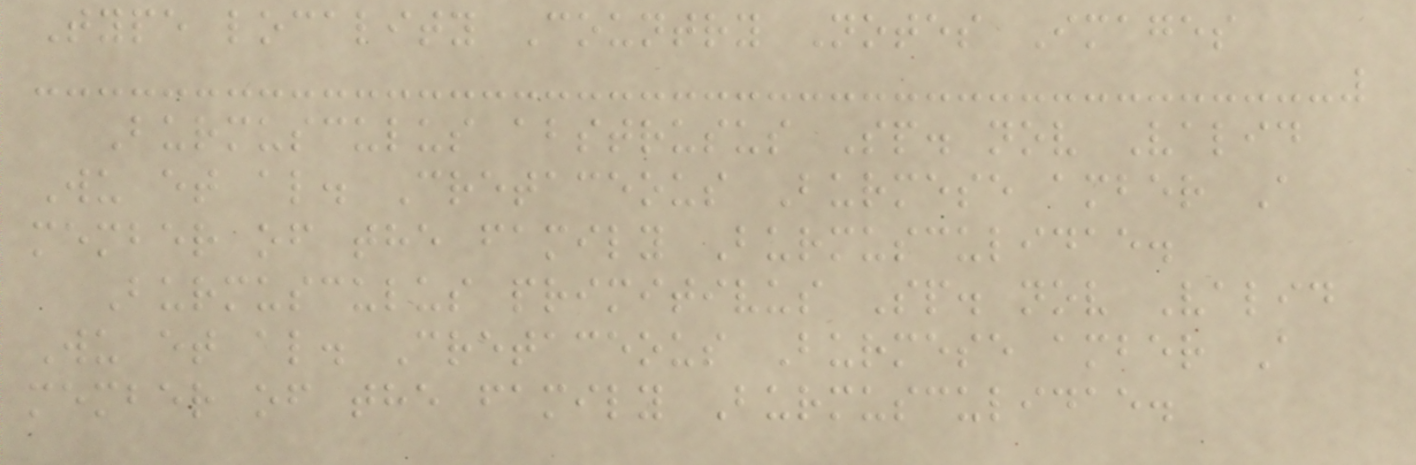Type locality Country Notes Images
Burmusculus abstrusus Sp. nov Valid
Wu et al. Cretaceous Burmese amber A
member of the family Burmusculidae.
Burmusculus primitivus Sp. nov Valid
Wu et al. Cretaceous Burmese amber A
member of the family Burmusculidae.
